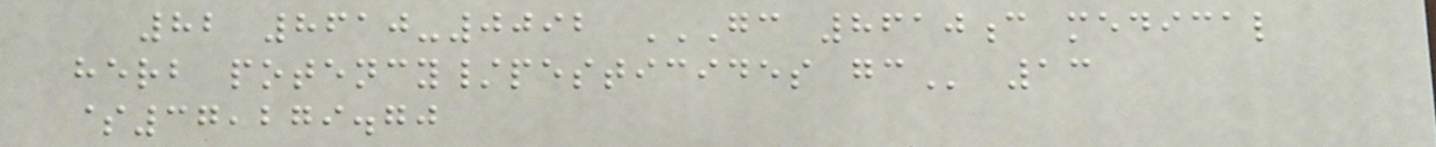82 8610-0092 GC 8610C MEDICAL
HERB POTENCY/PESTICIDES GC 13
$37,279.70
